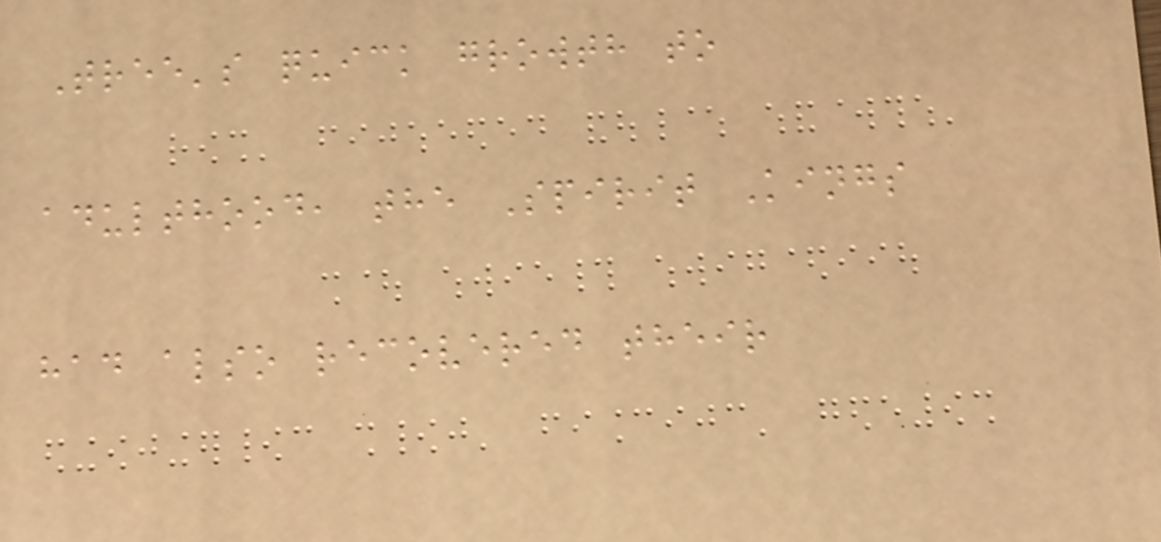Tree's quick growth to
adulthood, the Spirit Kings
had also recovered their
